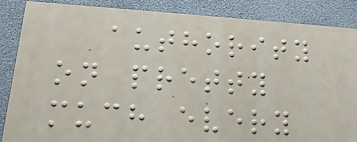authority
on pretty
much every
